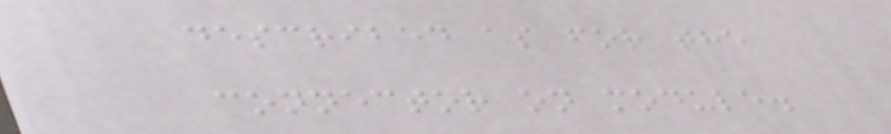described as for the
connector on module.
